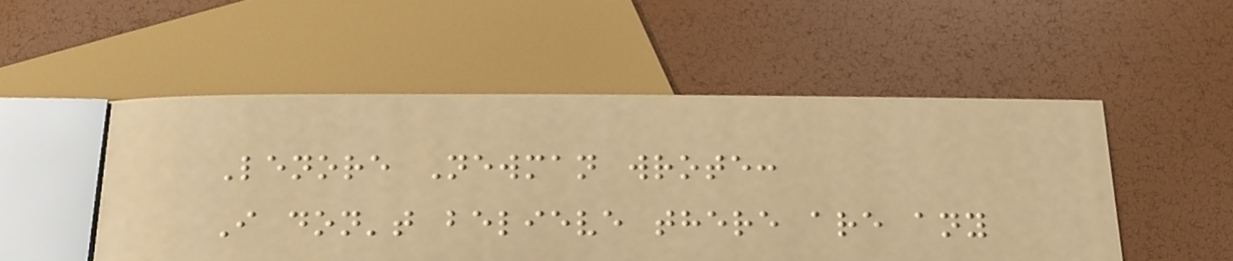Lenore Newman wrote:
I don't believe there are any
